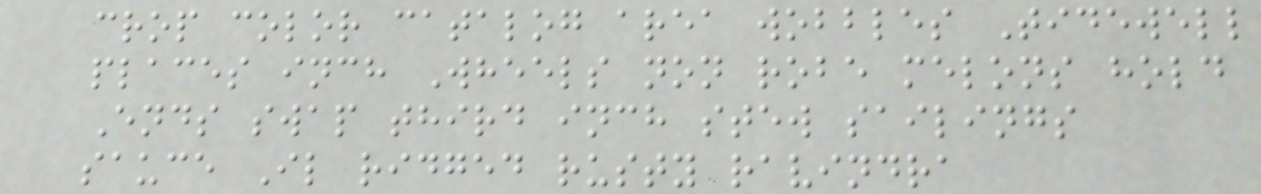crop color catalog area wobbles Tidewell
places inch Wheels non robe melons hold
Ends swap third inch stew sailings
sauce Il ridged rusty ravindra
